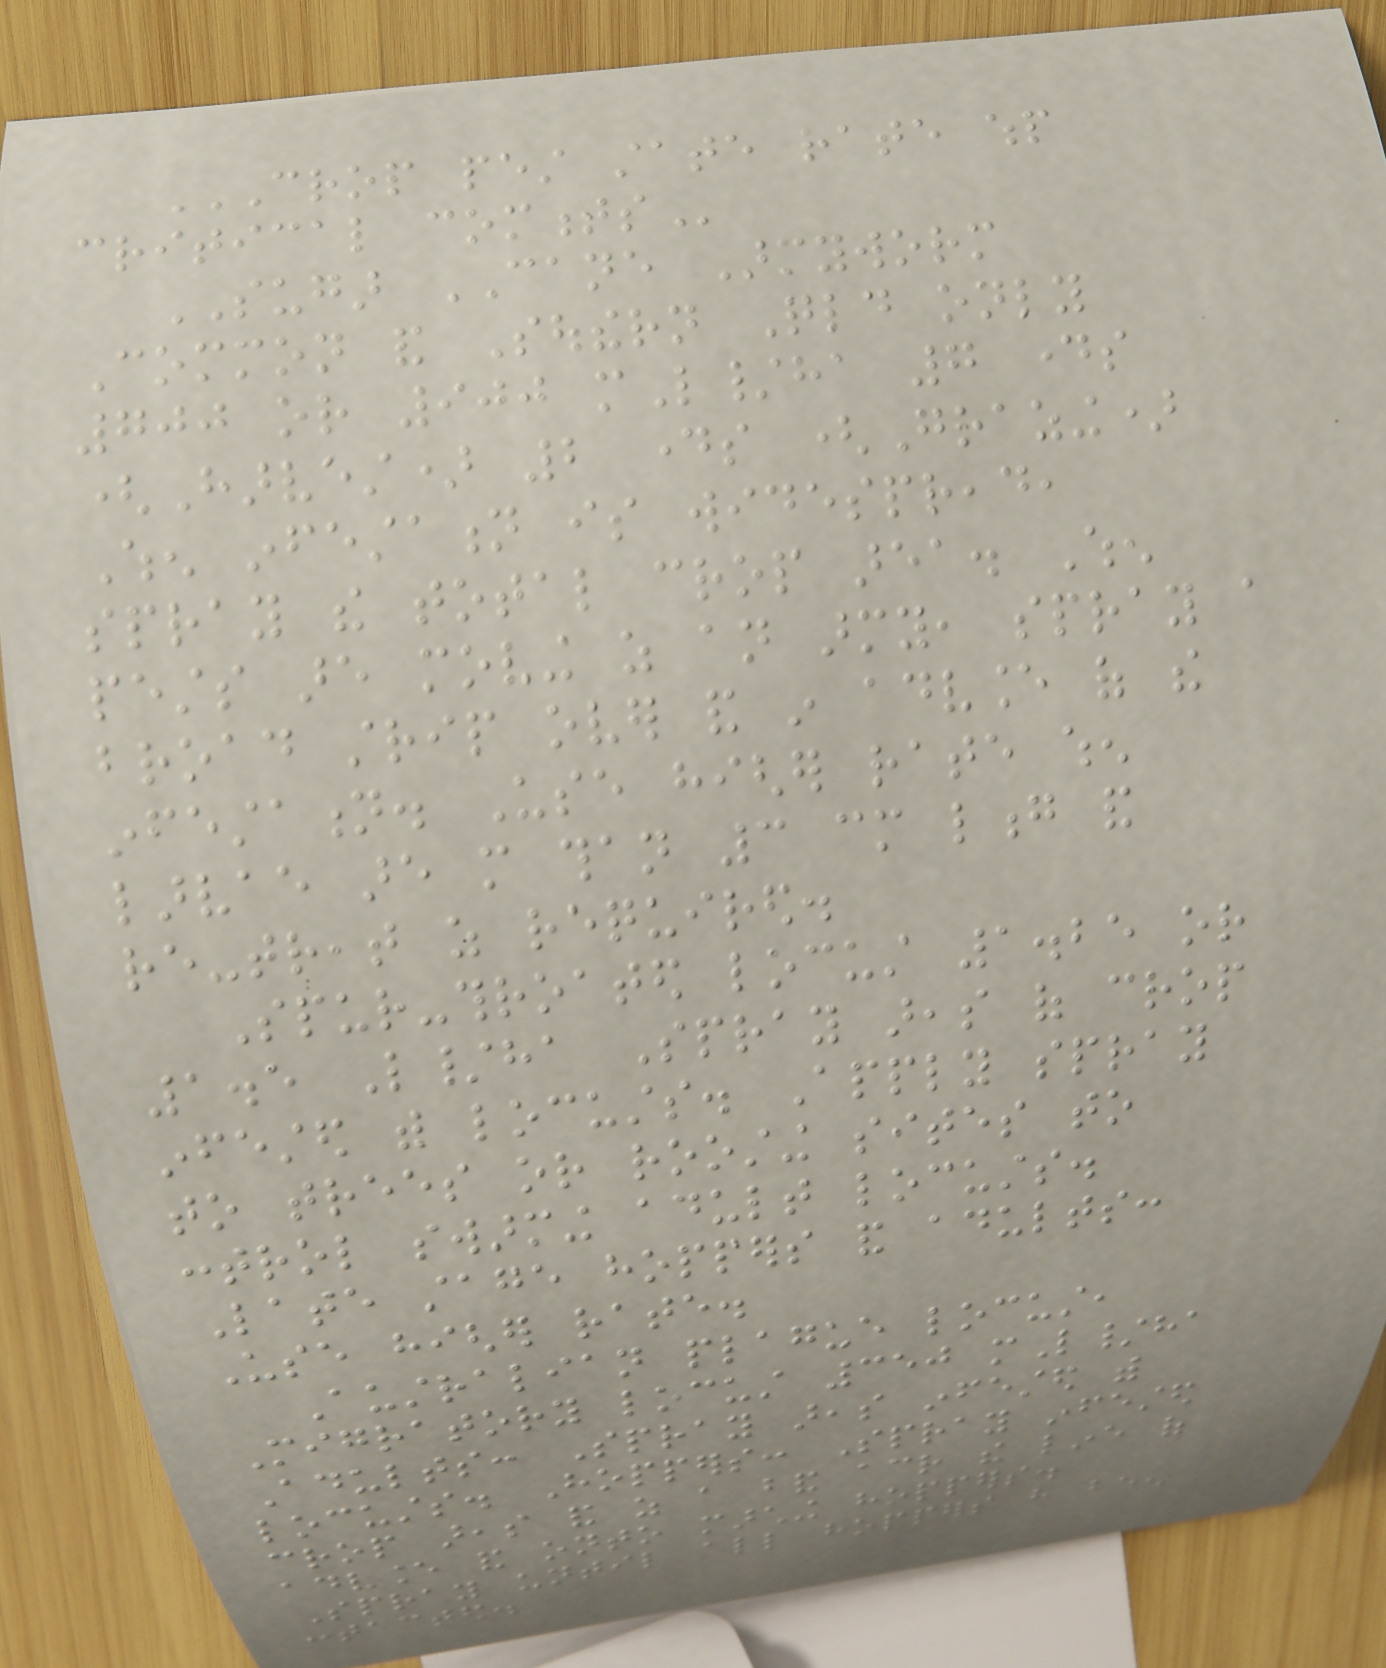CROP PEST STATE RATE WHP
CRITICAL COMMENTS
SUGAR CANE Armyworm
Common and Southern Qld only
700 or 900 mL/ha 7 days
(Harvest) 2 days (Grazing)
When infestation is widespread,
spray the total crop area. When
pests are moving as an army, spray a
broad strip over and in advance of the
infestation. Use higher rate when
larvae are more than 3 cm long and
re-treat as required.
Spur-throated locust 1.25 or
1.5 L/ha Spray areas of crop
infested with locusts. Apply spray
to trees or roosting sites to
control swarming adult locusts.
Late stage hoppers and adults:
Use higher rate.
Australian plague locust,
Migratory locust 350 mL/ha
Adults: Spray areas infested with
locusts. Hoppers: Spray infested
crop areas and as a band across the line of
advance and onto marching hoppers.
Spray until all hoppers have been
contacted.
